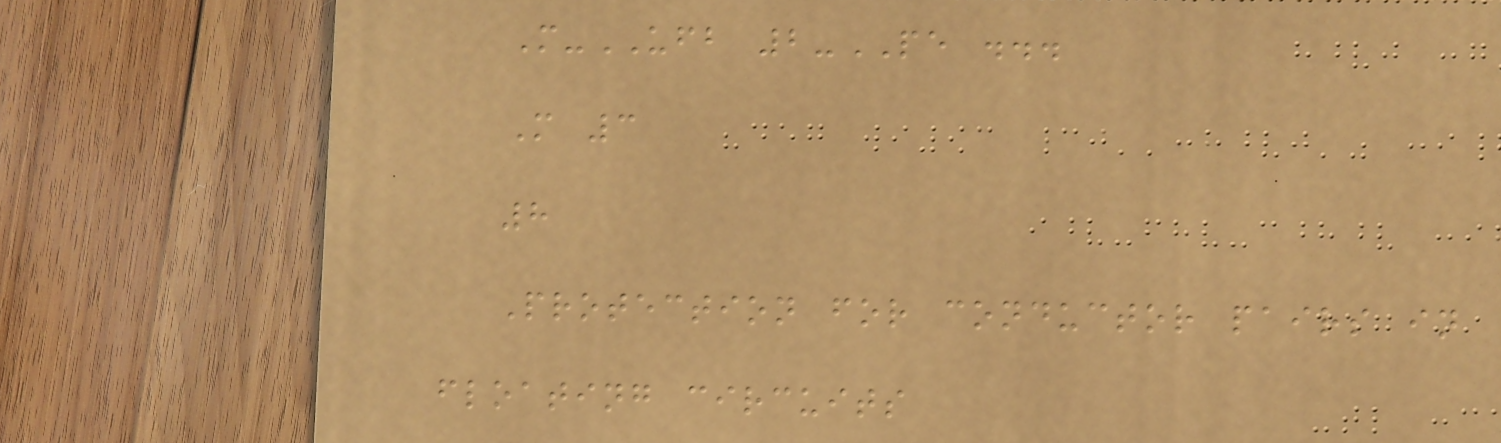M-UFB 2-PE ...
M 3
8
Protection for conductor pairs in
floating circuits
